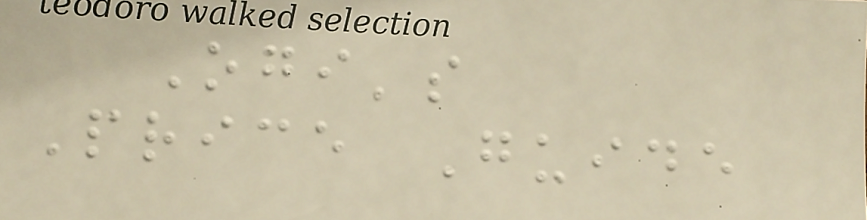Ogi's
Price Guide
